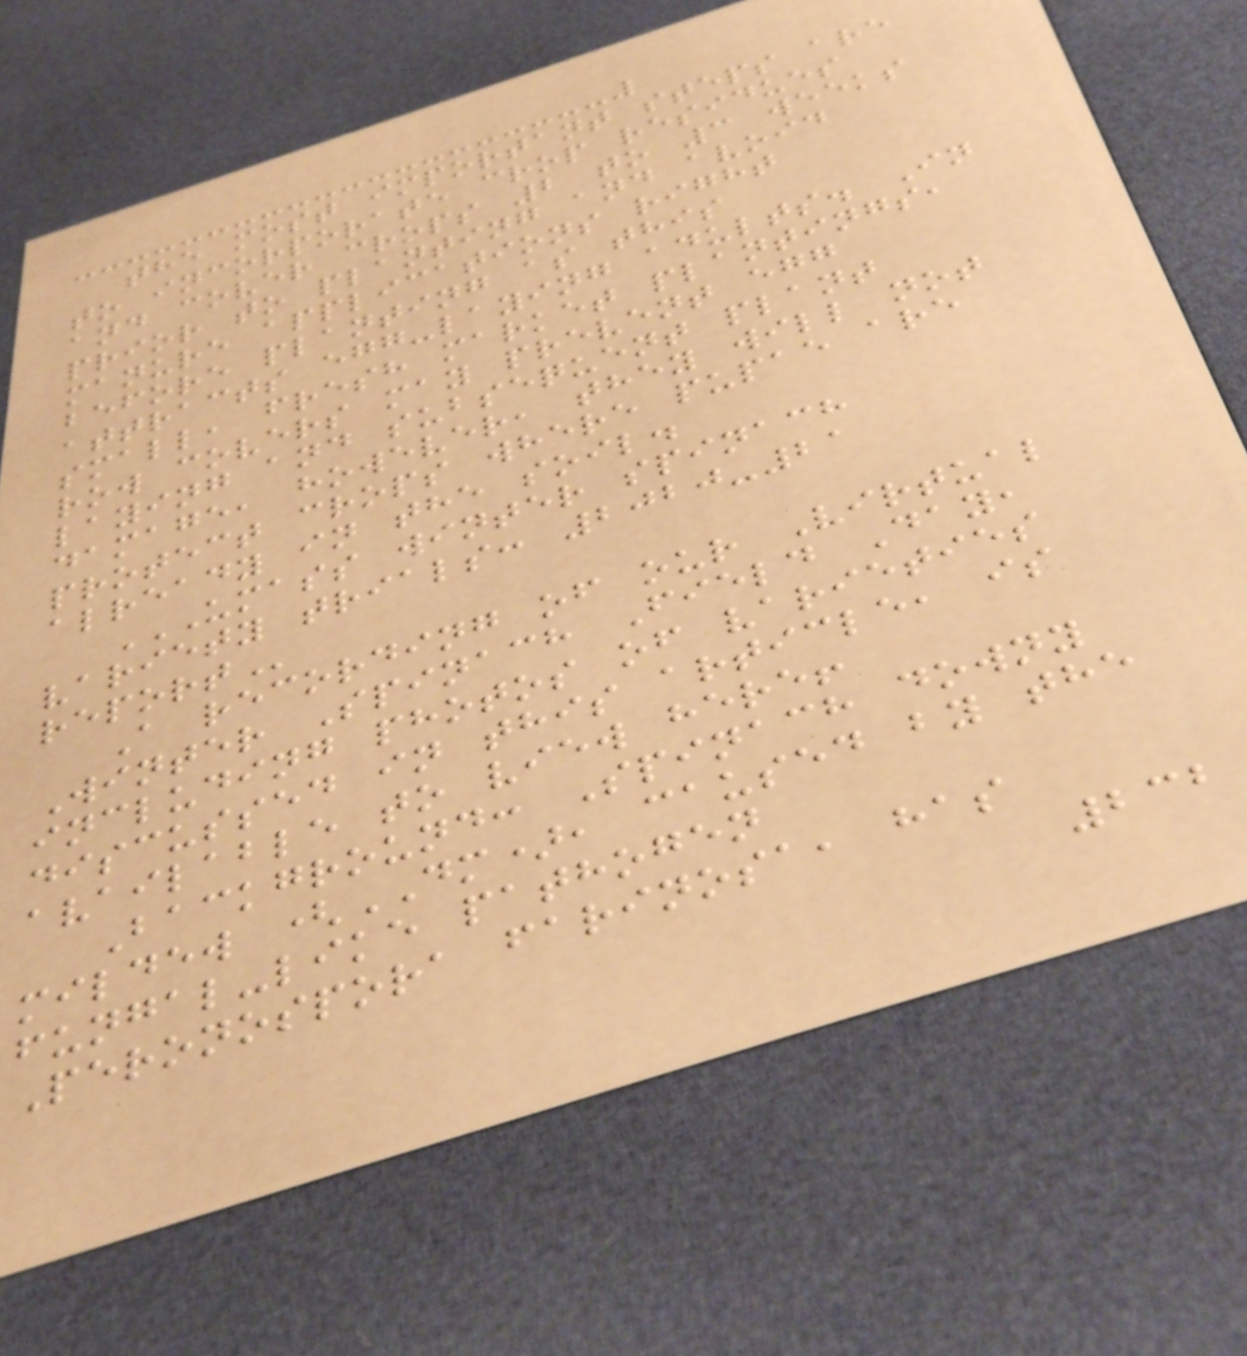the most important steps are
to incorporate crop residues
and cover crops 2 to 3 weeks
prior to planting and avoid
manure applications right
before planting as this
attracts egg-laying adults. In
small, fresh market plantings,
row covers may prevent egg
laying and subsequent plant
damage, however, they will not
protect crops where pupae are
already in the soil.
UMASS WINTER SPINACH
VARIETY TRIALS: 2020-21
REPORT
A recording of our Virtual
Winter Spinach Field Day,
including photos of varieties
discussed in this article, is
available to view here!
Background: Spinach downy
mildew (DM), caused by the
fungal-like pathogen
Peronospora farinosa, has
232
